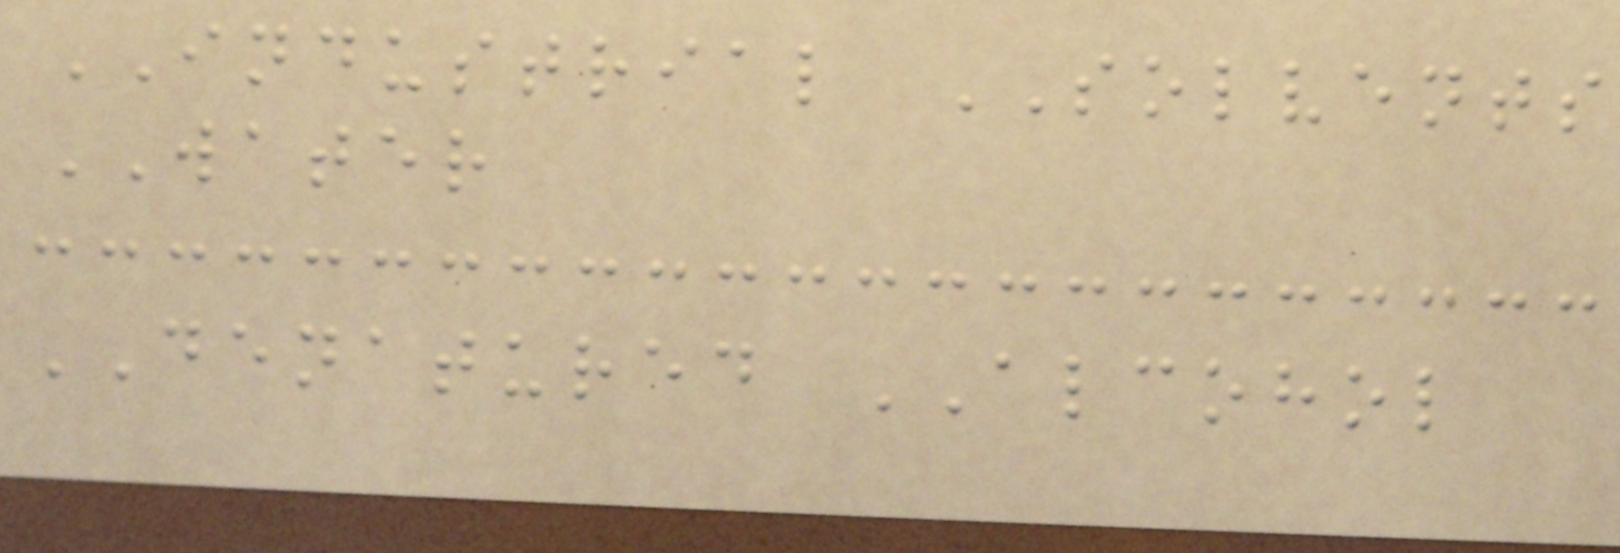INDUSTRIAL SOLVENTS
WATER
DENATURED ALCOHOL
